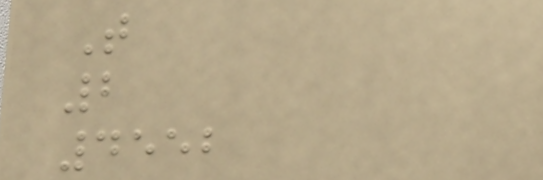T
2
4552
